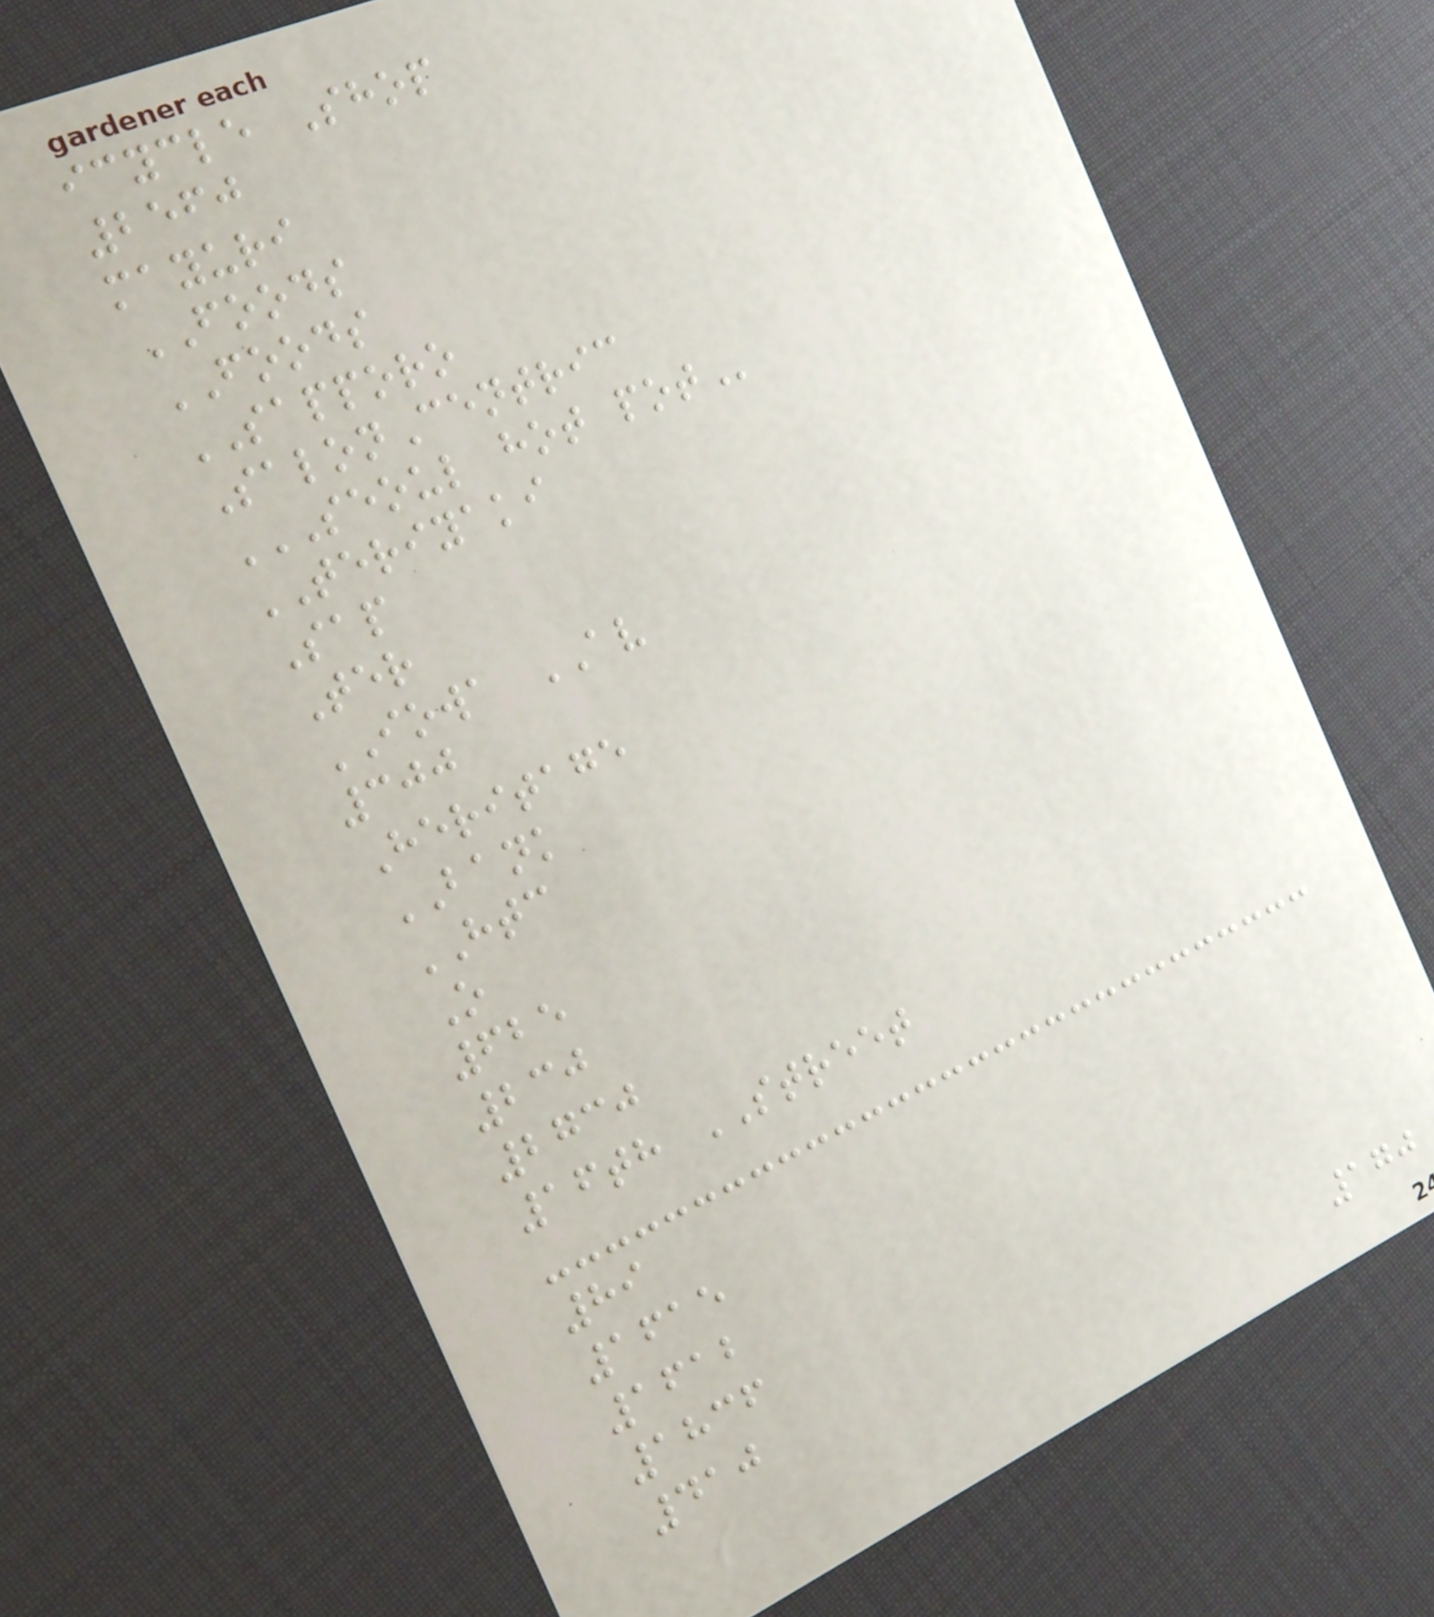icycle Shop
2560
mayuri
FOODS
FOODS
SAPPORO
SalonCentric
SEOUL HOT POT
TERIYAKI
Sap
Ter
IOWA AV
300
Heritage
BANK
HTC
O
625
230
2730
16th STREET
89
1615
1612
1836
410
170
